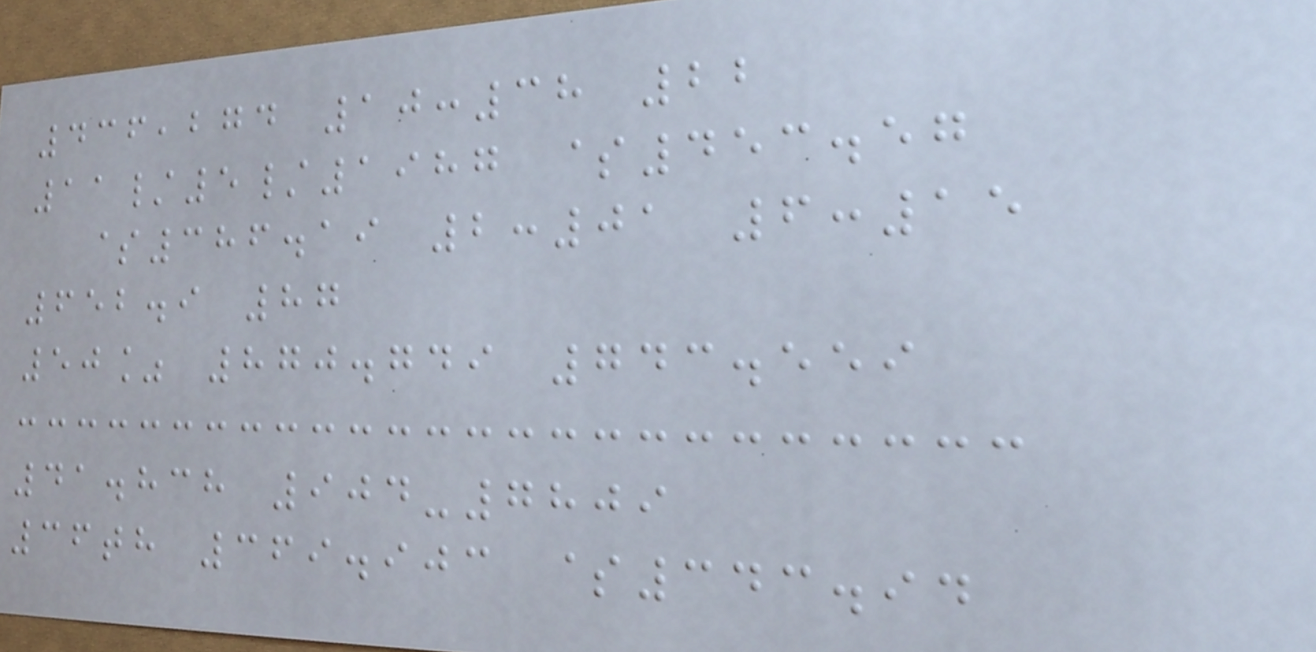436,274 10:38 22
11/5/1987 $453.57
$386.19 2:01 6:15
652.9 87
50% 870.749 743.559
41.838 904-7809
36th 369.903 $343.94
